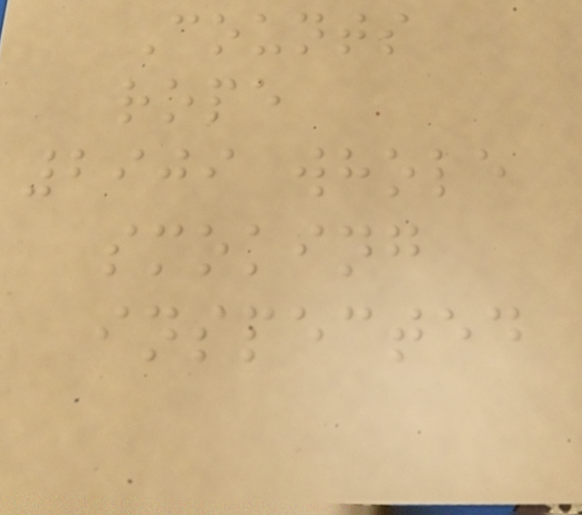Counts
rope
2909 whole
smoking
inspected
